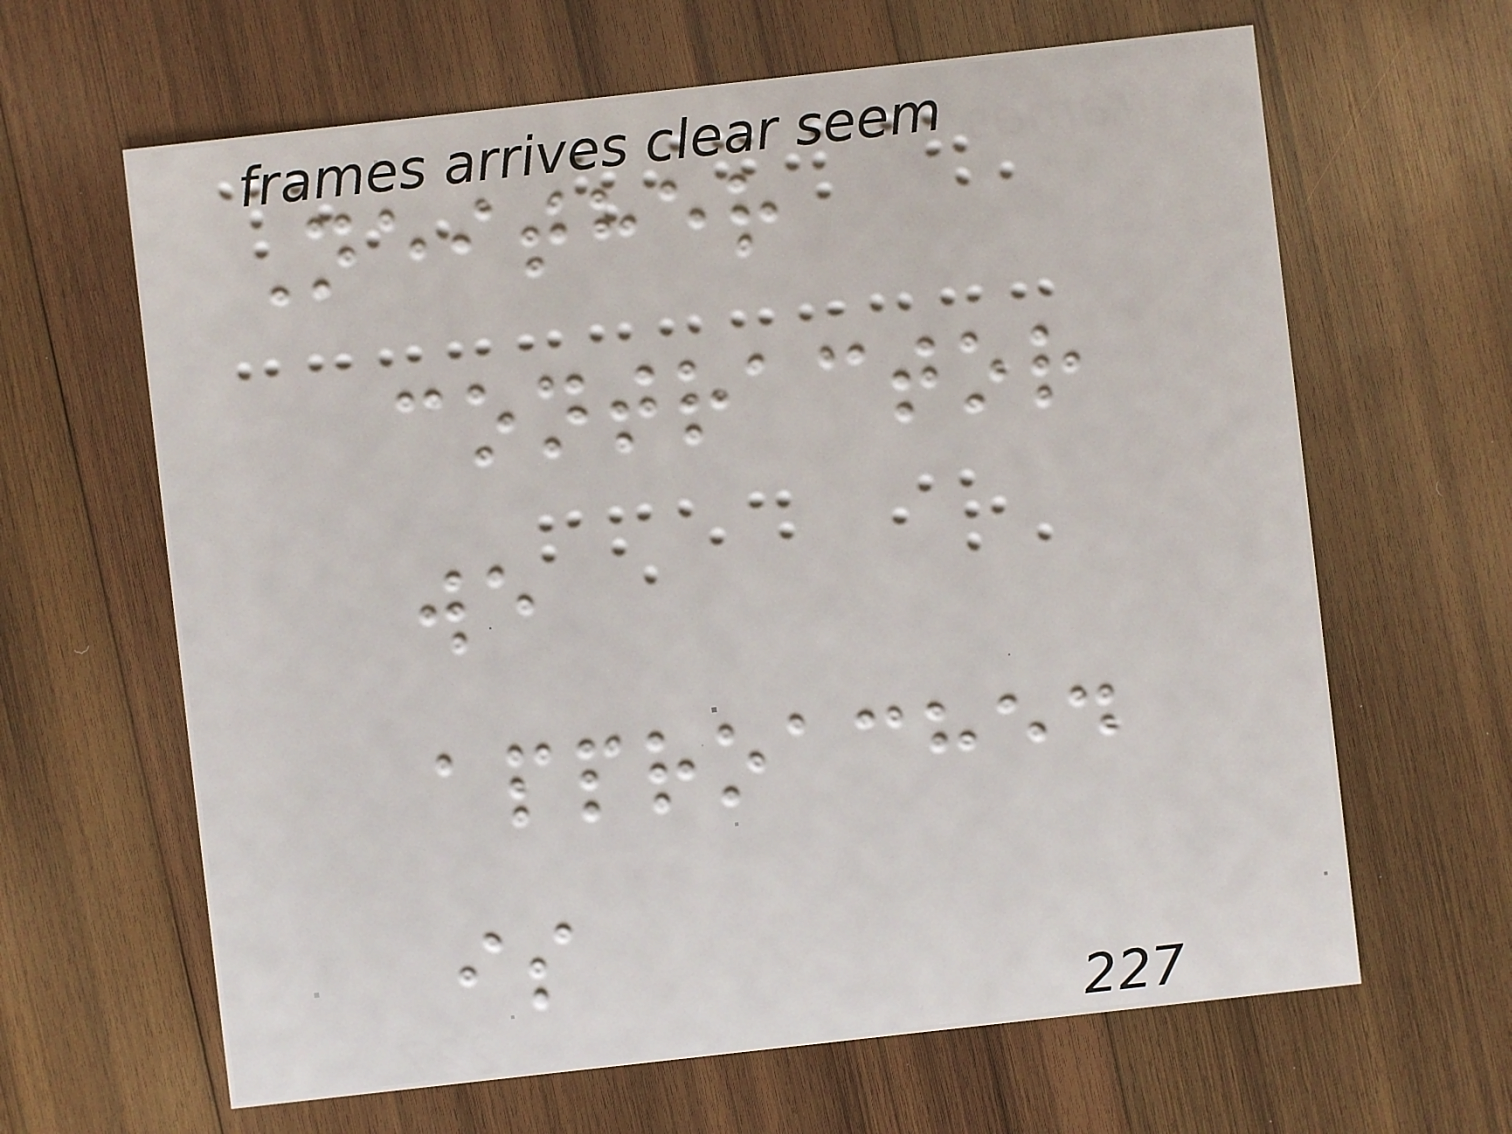Neither
contractor
we
approached
is
